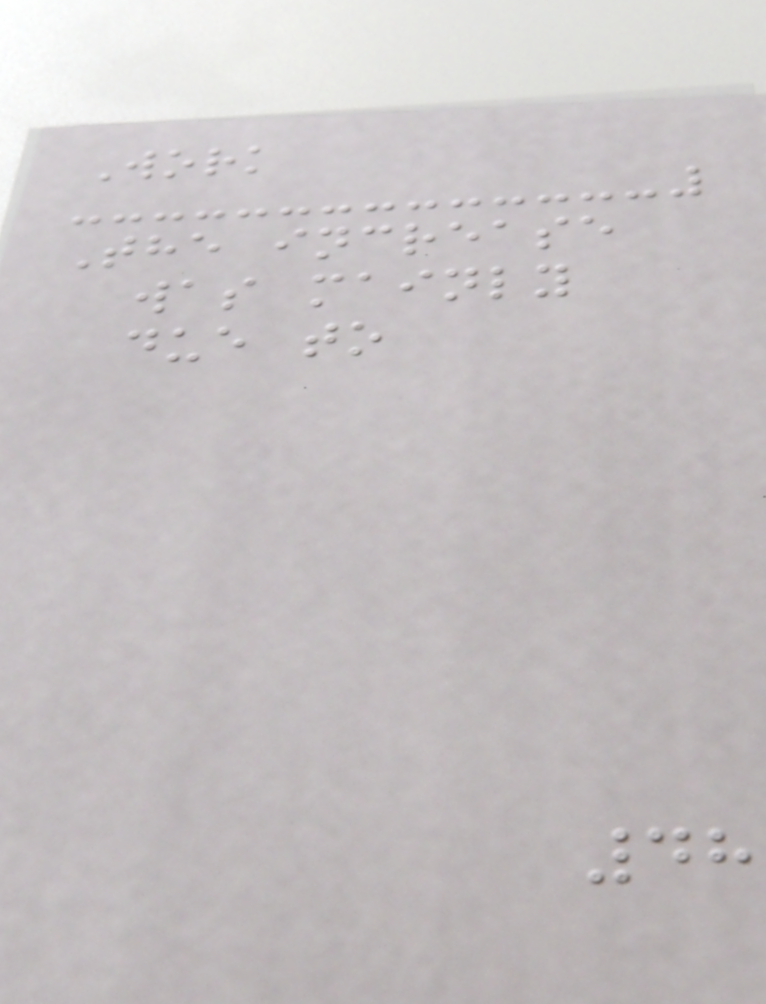Work
The increase
was mainly
due to
48
